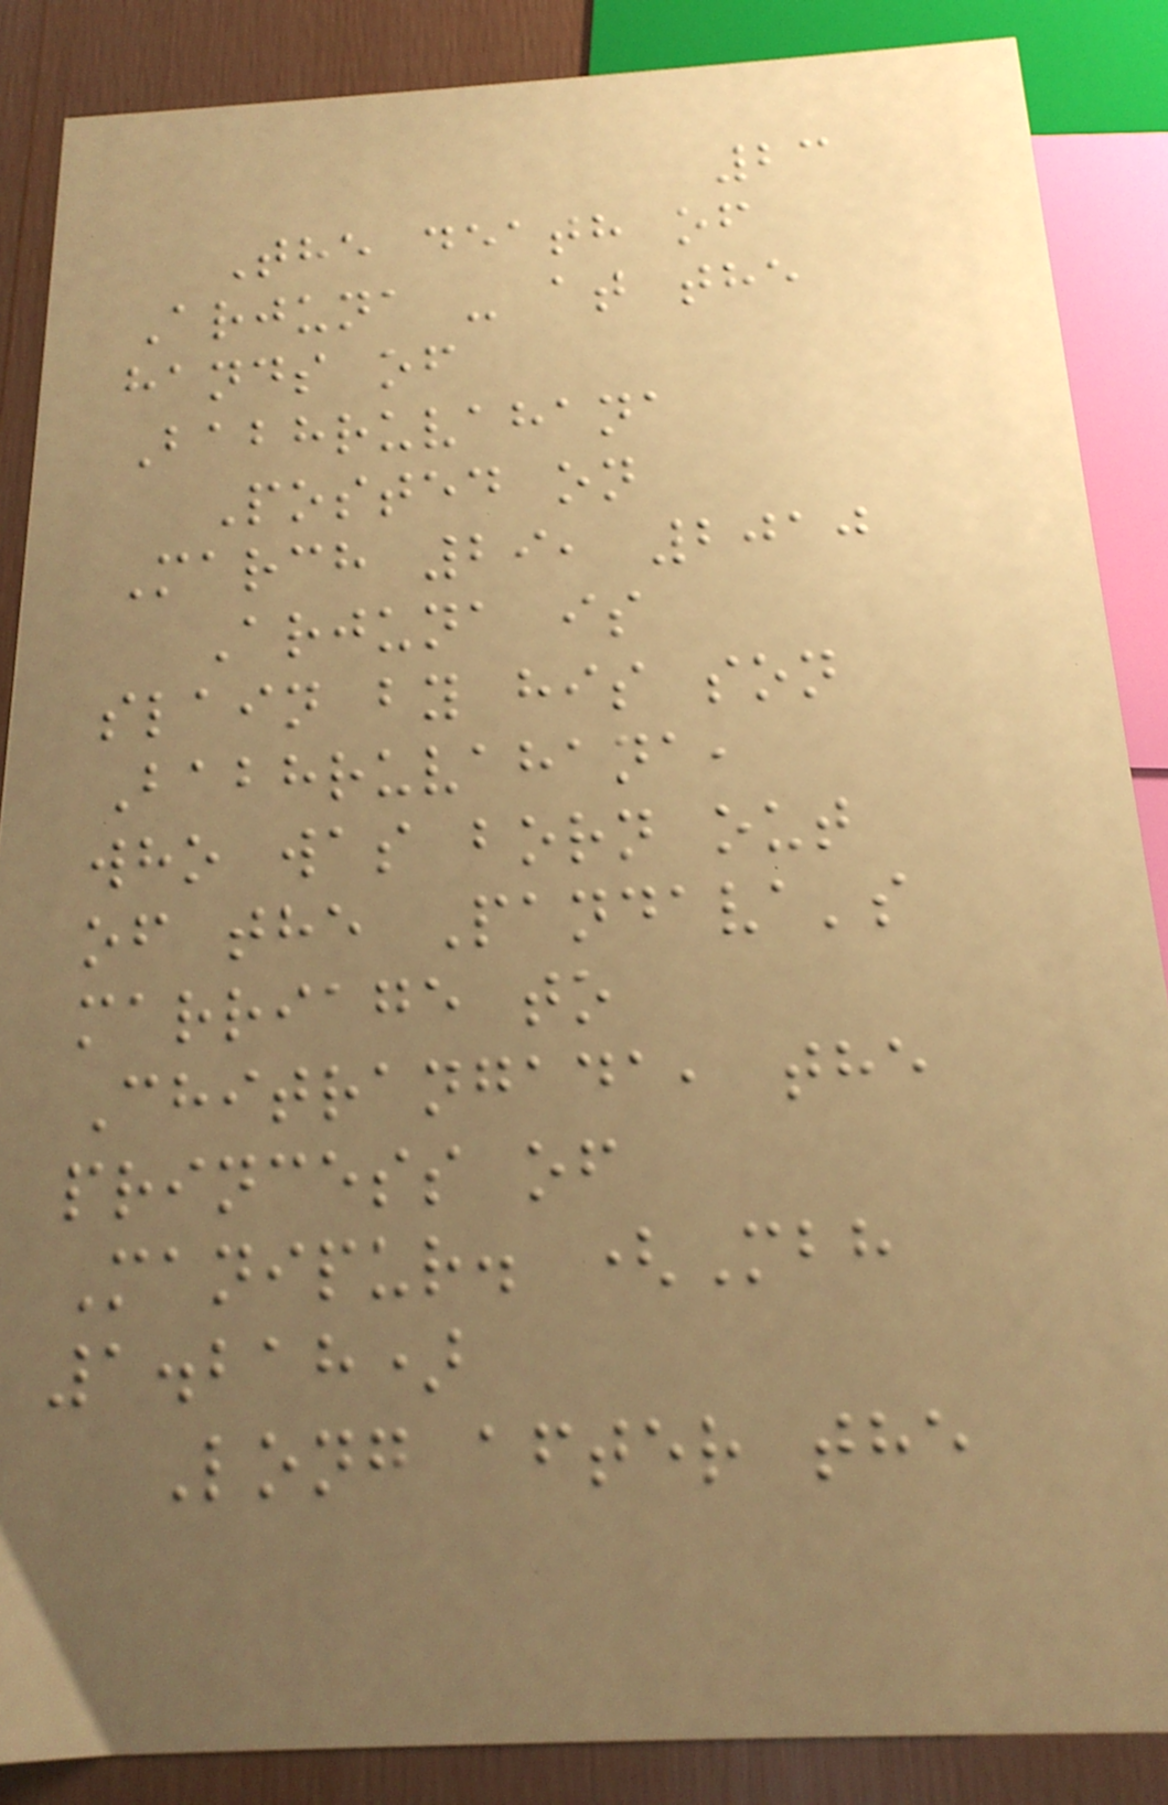23
The death of
Arjuna - at the
hands of
Babhruvahana
Posted on
March 29, 2010
Arjuna is
slain by his son
Babhruvahana,
who was born out
of the Pandava's
marriage to
Chitrangada, the
princess of
Manipur. (Mbh
1.218)
Long after the
